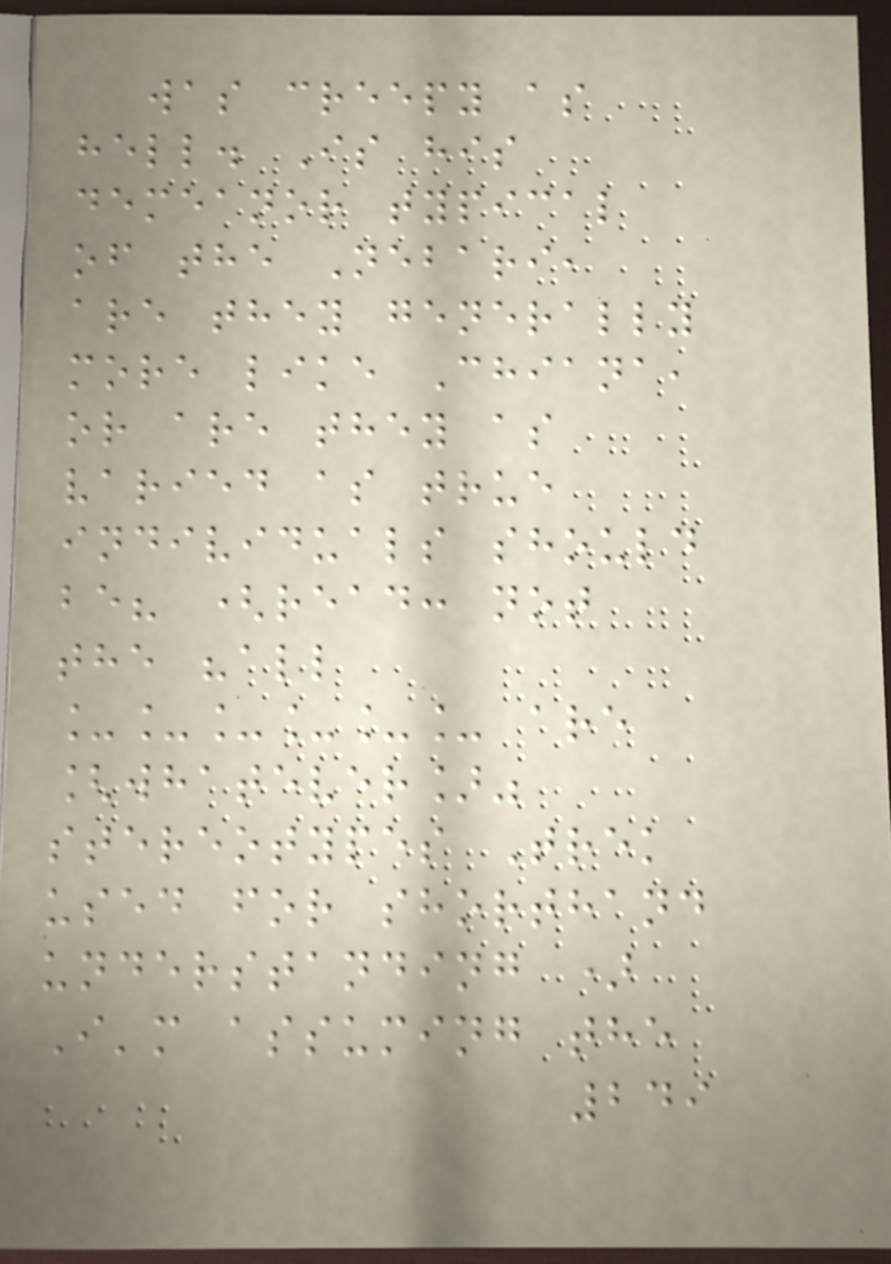was creepy as
hell. Is his
demeanor typical
of the Nebari,
are they generally
more like Chiana,
or are they as
varied as true
individuals should
be? (read: not
the "all
______ are
[whatever]"
stereotypes Trek
used for shorthand
understanding )
I'm assuming the
249
